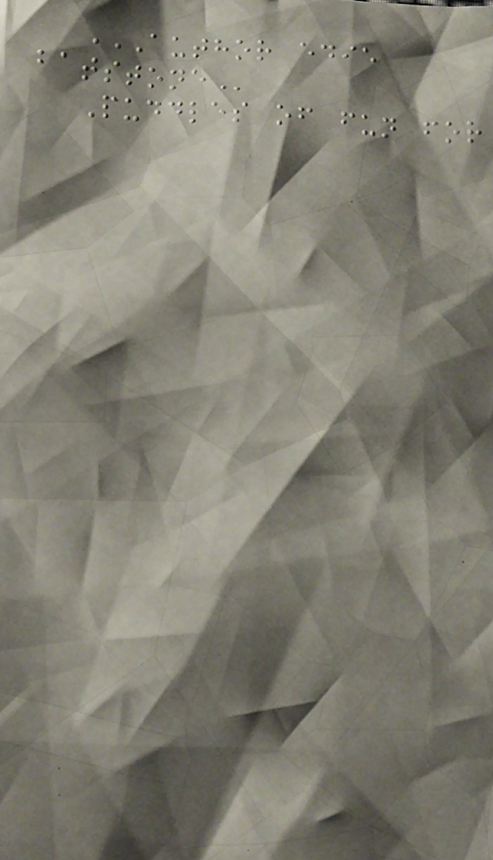AUTHOR EDIE
BATSTONE
Puddles of fun for
